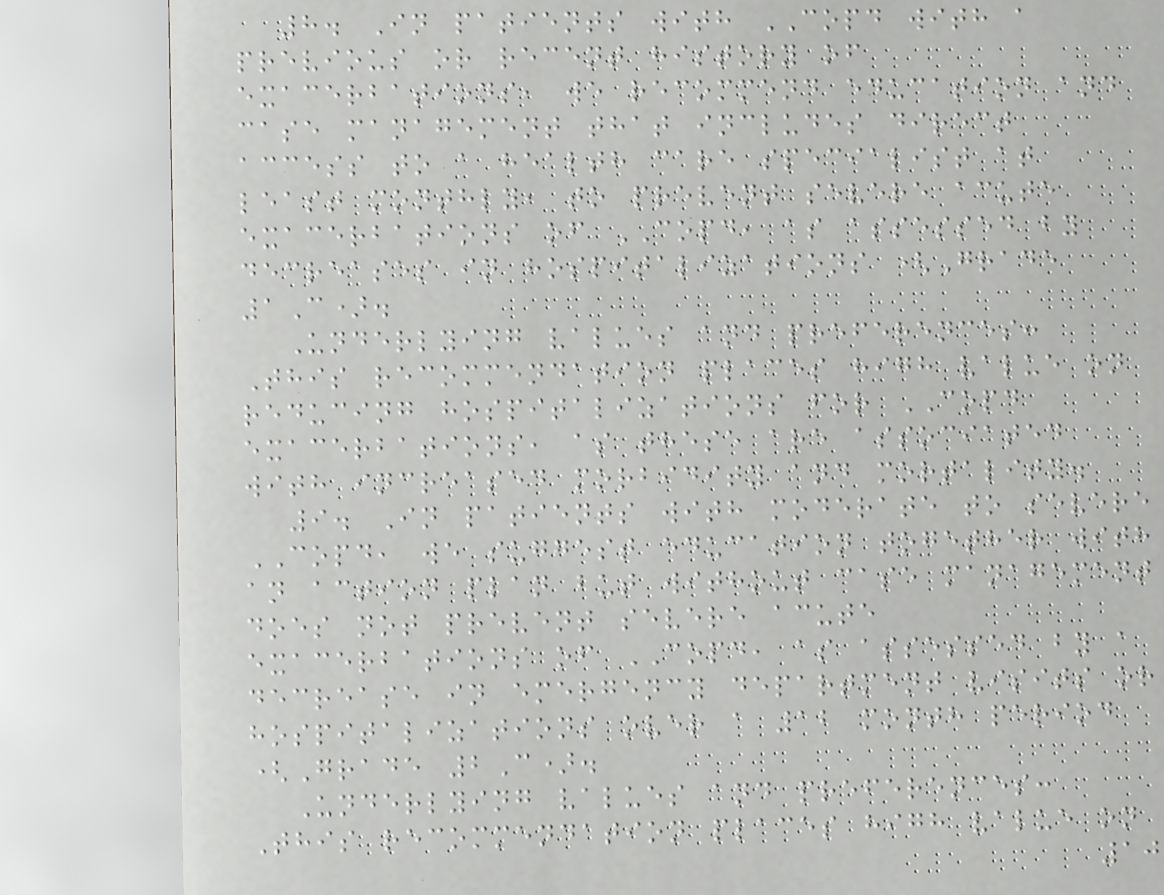8. In patients with COPD with a
previous or recent history of
exacerbations, we recommend education and
case management that includes direct
access to a health care specialist at
least monthly, to prevent severe acute
exacerbations of COPD, as assessed by
decreases in hospitalizations (Grade
1C).
Underlying values and preferences:
This recommendation places high value on
reducing hospitalizations for COPD
exacerbations, as these are associated
with increased morbidity and mortality.
9. In patients with moderate to severe
COPD, we suggest education together with
an action plan but without case management
does not prevent severe acute
exacerbations of COPD, as assessed by a
decrease in emergency department visits or
hospitalizations over a 12 month period
(Grade 2C).
Underlying values and preferences:
This recommendation places high value on
10
